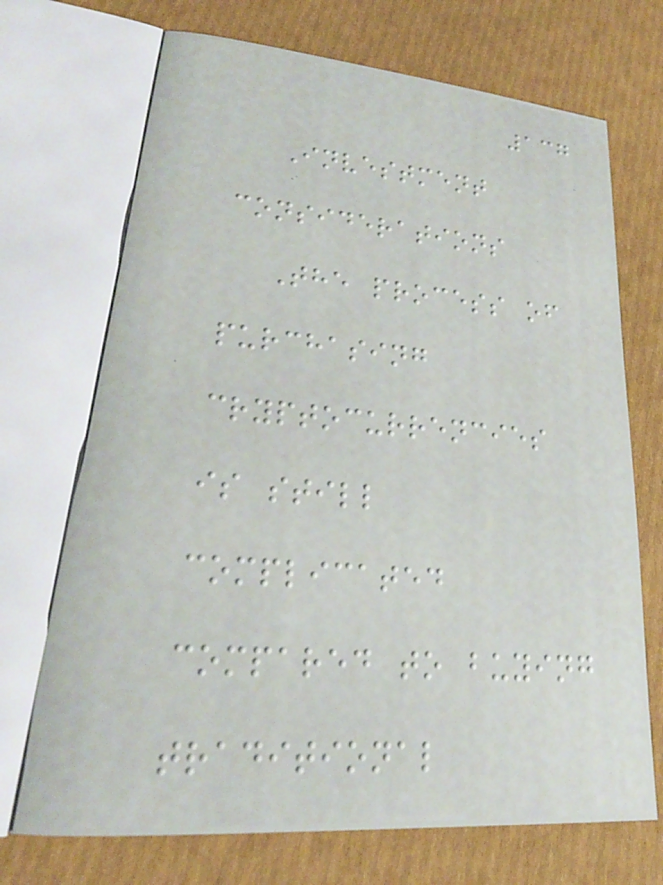137
Investment
considerations
The process of
purchasing
cryptocurrencies
is still
complicated
compared to buying
traditional
